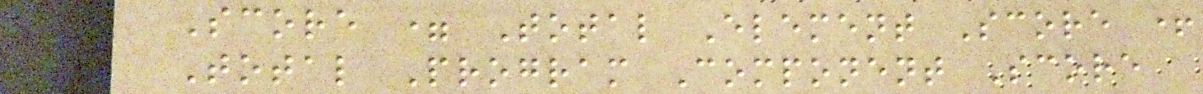Score = Total Element Score +
Total Program Component Score
